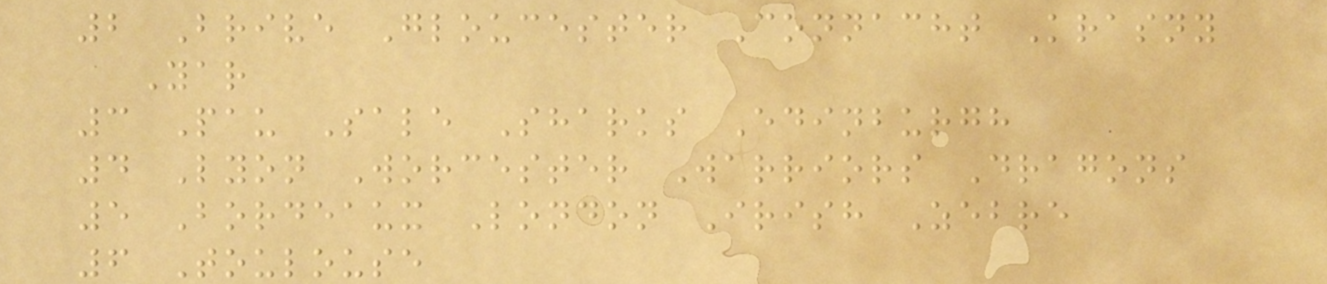2 Brive Gloucester Connacht Krasny
Yar
3 Pau Sale Sharks Edinburgh
4 Lyon Worcester Warriors Dragons
5 Bordeaux London Irish Zebre
6 Toulouse
